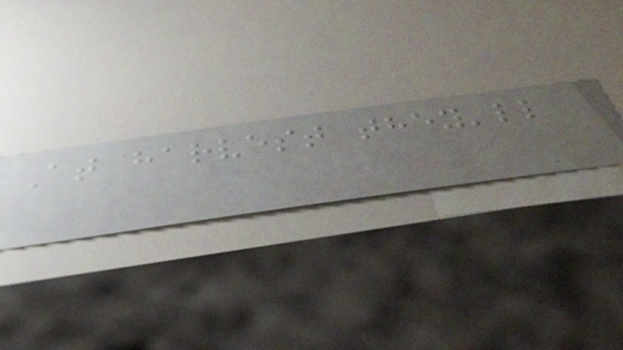At harvest they'll
